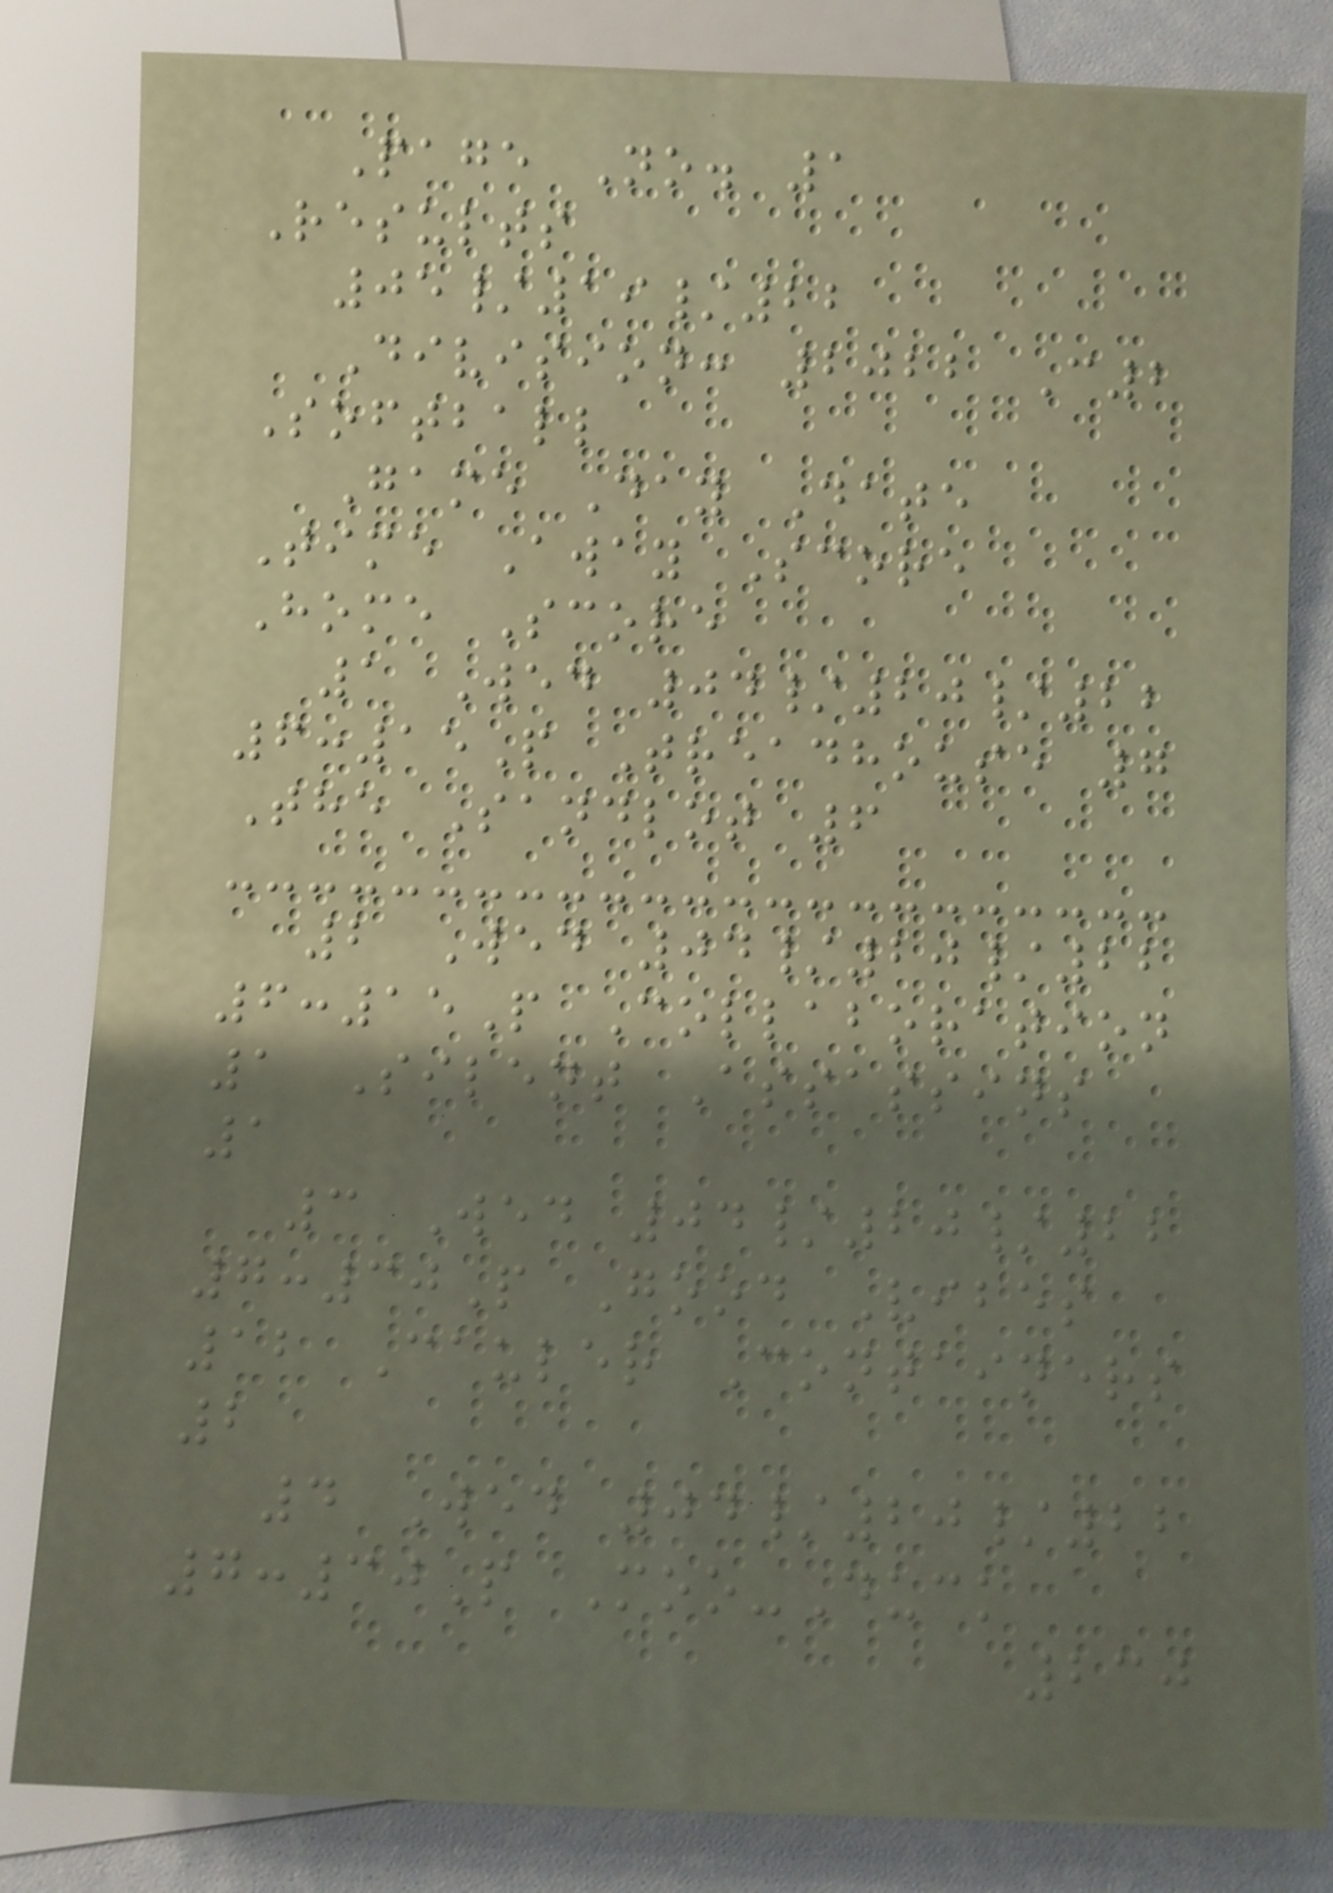Page No. 1
Results
05/19/22
Division: 2022 C2
Softball
Game Day Date
Time Away Score
Home Score
1 Wed 04/20/22
6:15P Treadhouse 7
The Sandlot 6
2 Wed 04/20/22
6:15P Collaboration
1 Silent Assassins
1
3 Wed 04/20/22
7:30P Good Vibes
12 Cauler Containers
2
4 Wed 04/20/22
7:30P Moo-Duck
230
